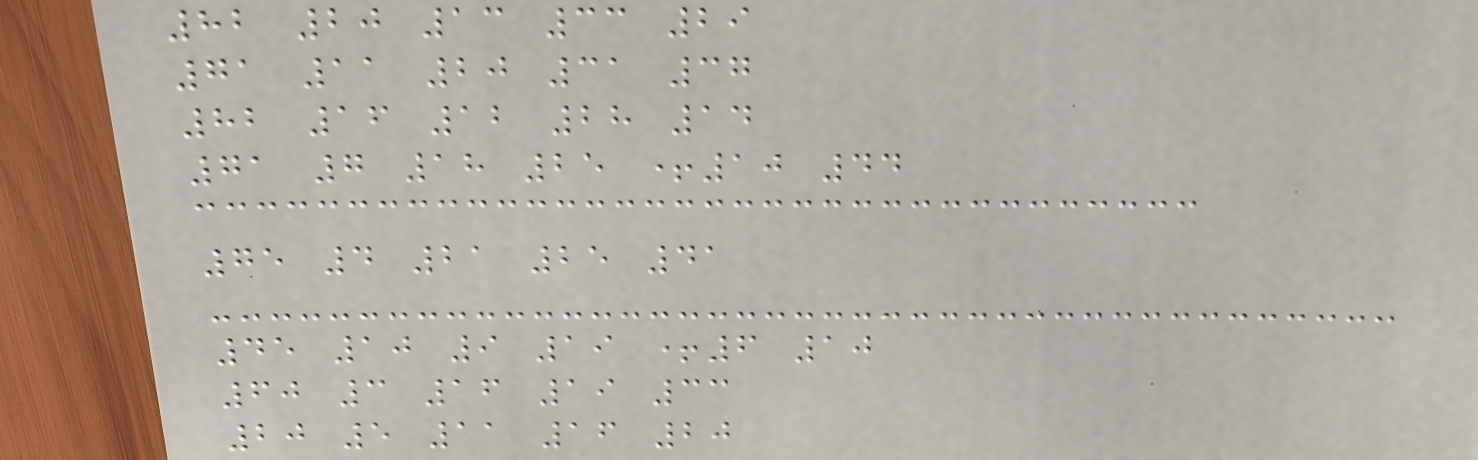82 20 13 33 29
71 11 20 31 37
82 16 12 28 14
71 7 18 25 +10 44
75 4 21 25 41
45 10 9 19 +6 10
60 3 16 19 33
20 5 11 16 20
